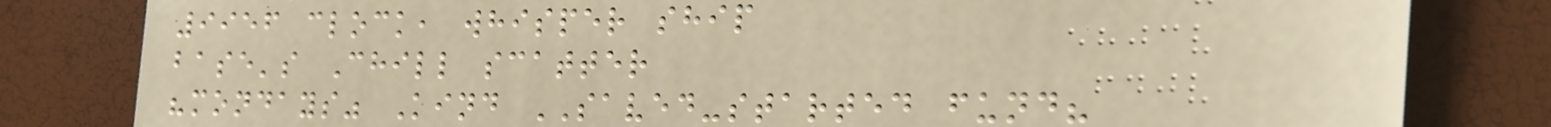9956 clock, whisper ship
base's Chill scatter
"mondays" Kind SAVED-started fund?
